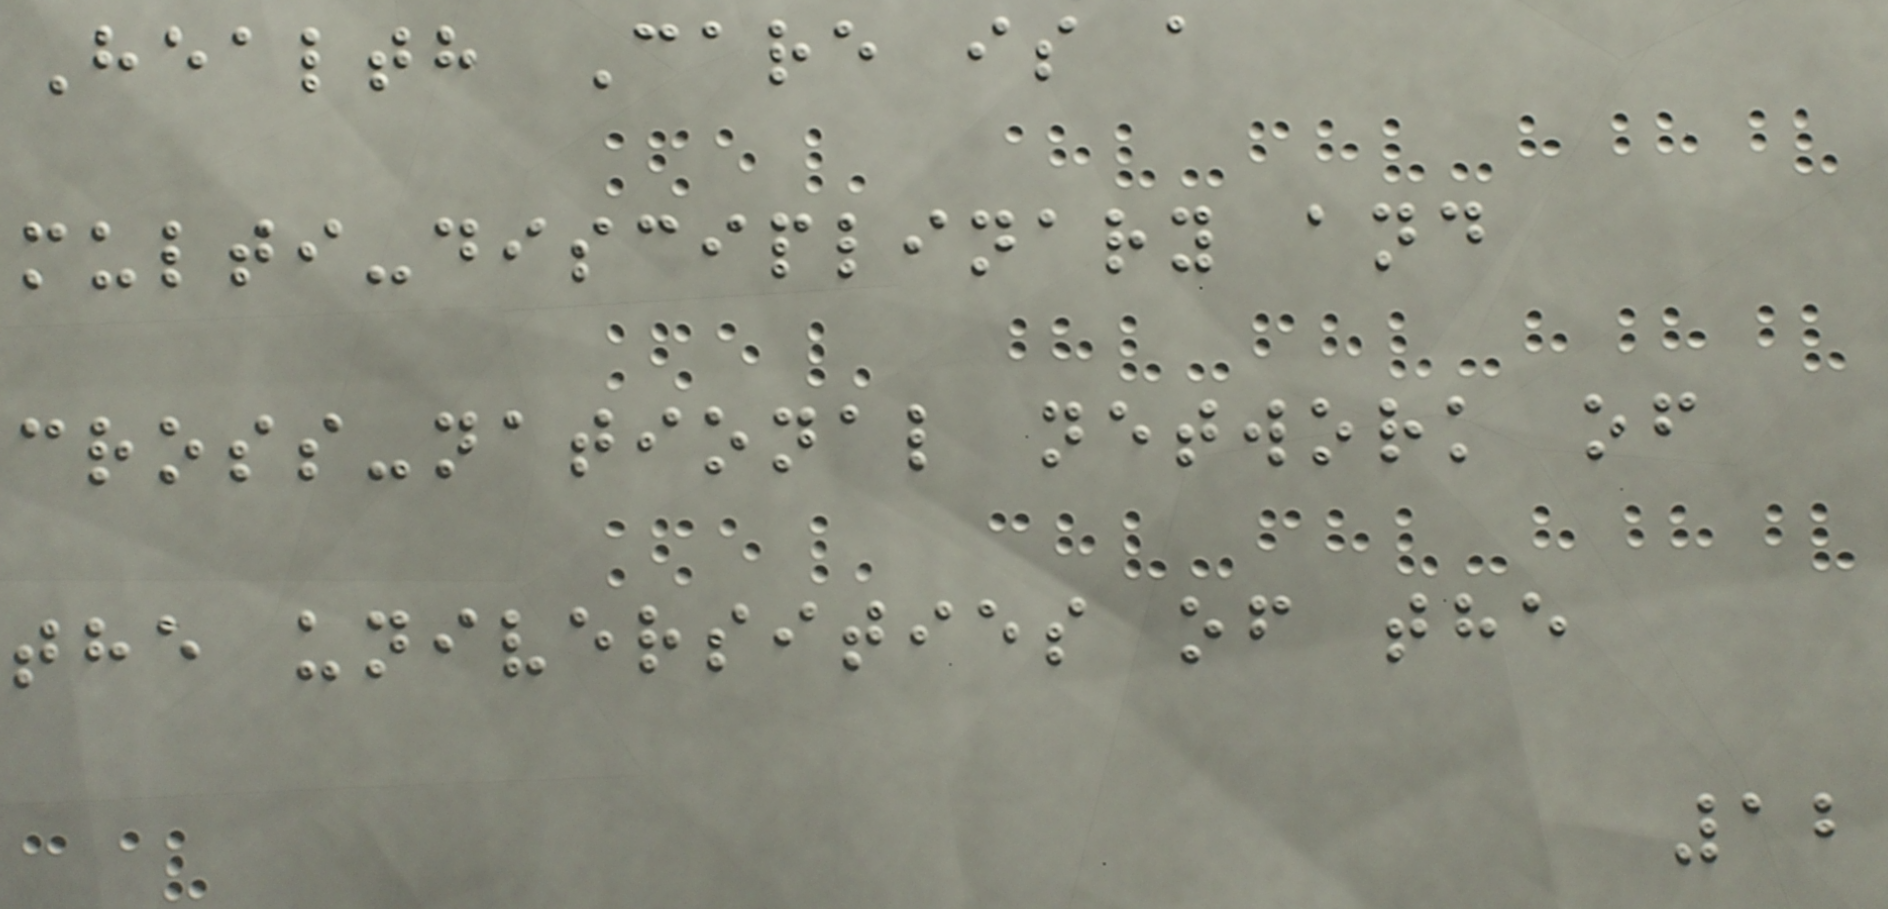Health Care is a
multi-disciplinary and
cross-national network of
the universities of the
12
